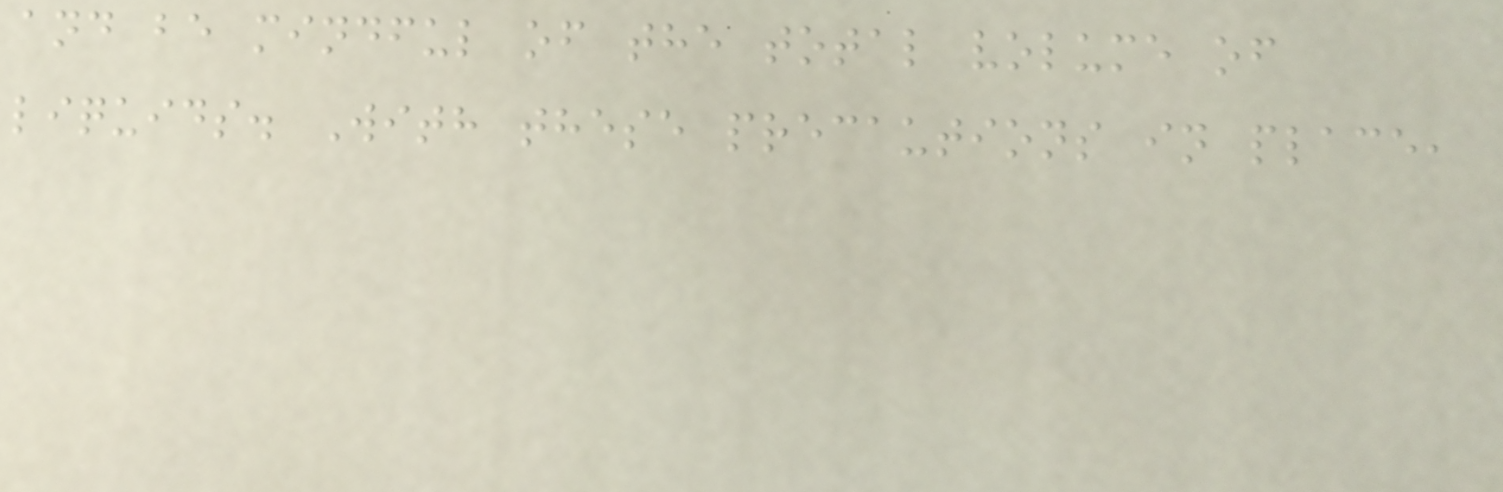and be mindful of the total volume of
liquids. With these precautions in place,
